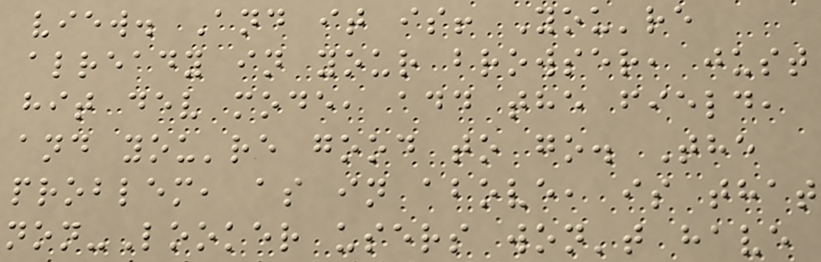view. And it is! You're
already in your browser, just
hit dev mode, add the field,
and you're good to go. The
problem, as in above, is that
non-Looker users won't have
